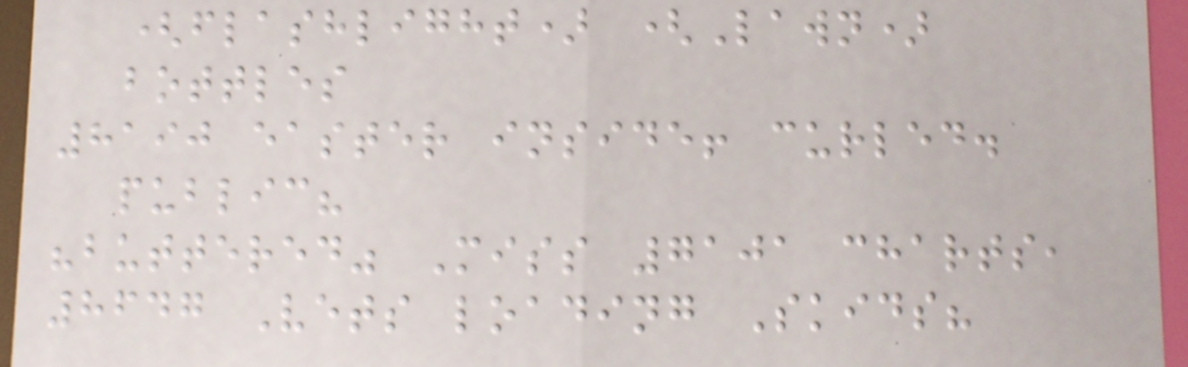(flashlight) (Lawn)
bottles
8190 easter inside! curled.
public?
"buttered" Miss 7101 charts,
8647 Vets loading Skids?
